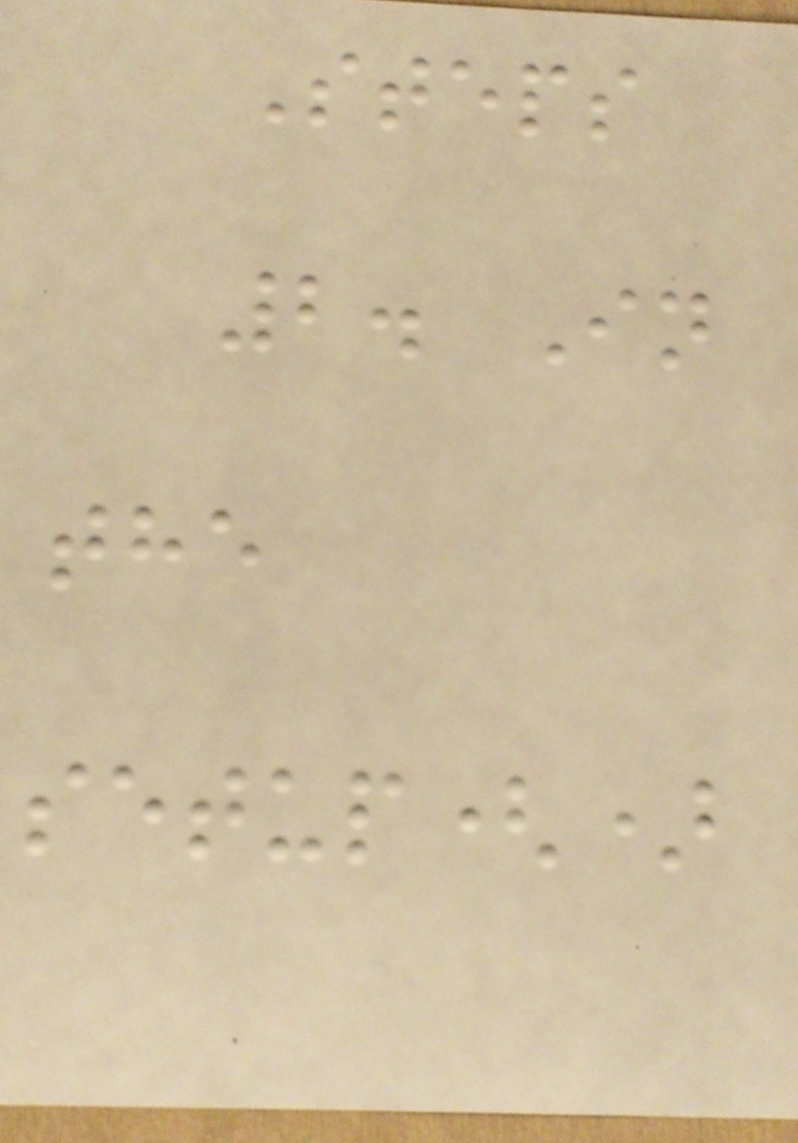Steps
2. In
the
setup()
